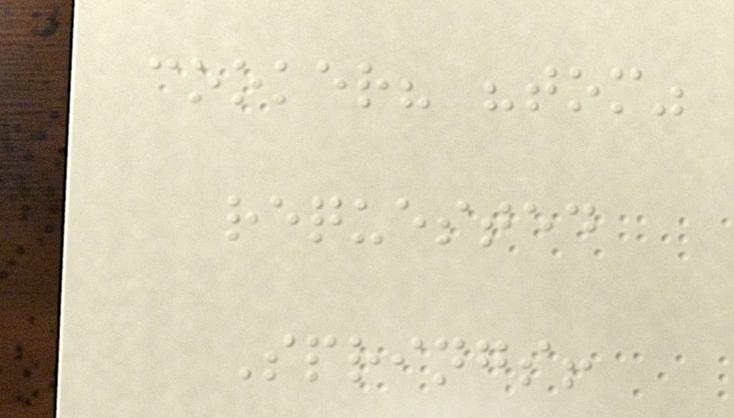cooker? "tom"
requested
Springs!
